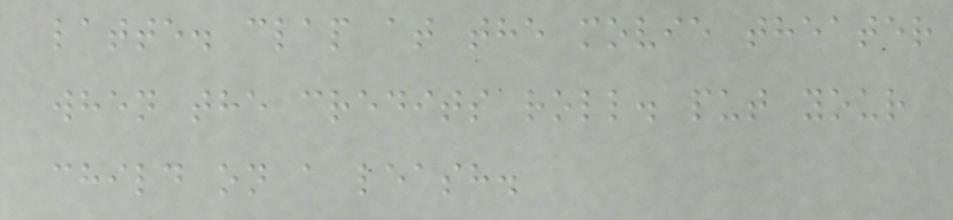latte. clap at the movie theater
when the credits roll. put your
child on a leash.
